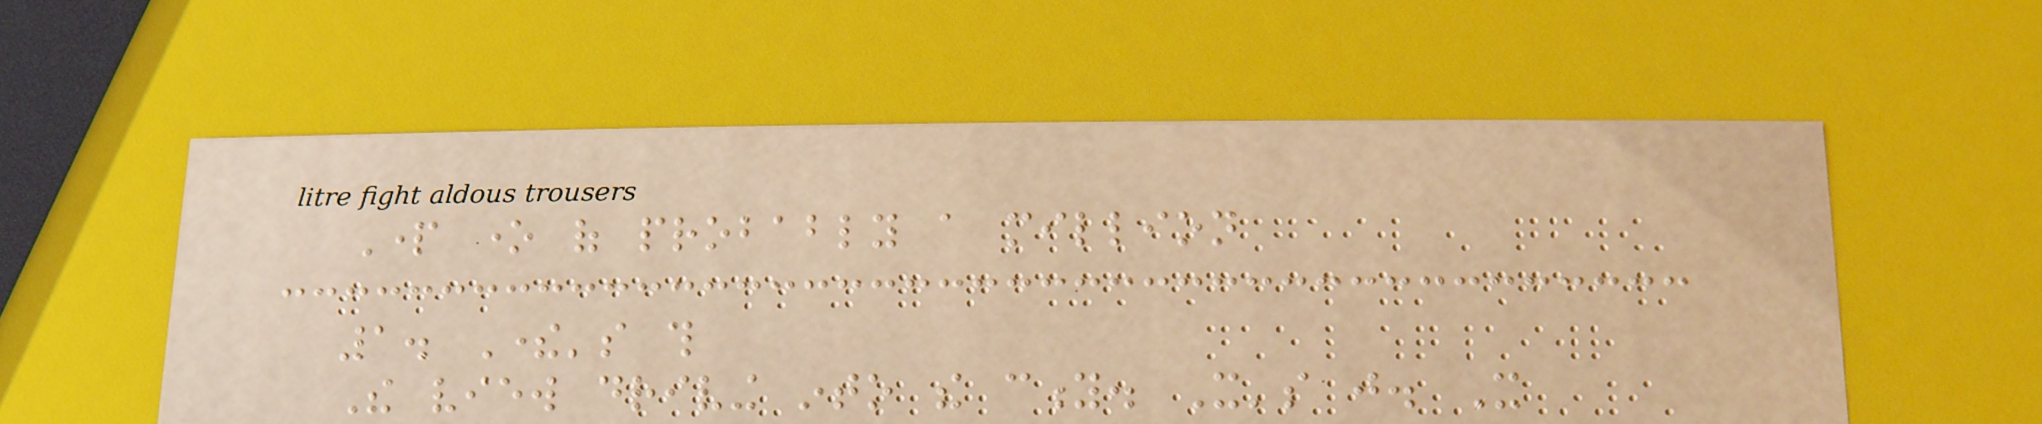Part one of probably a million
1. There's this
The view driving into the city. It's just. It
